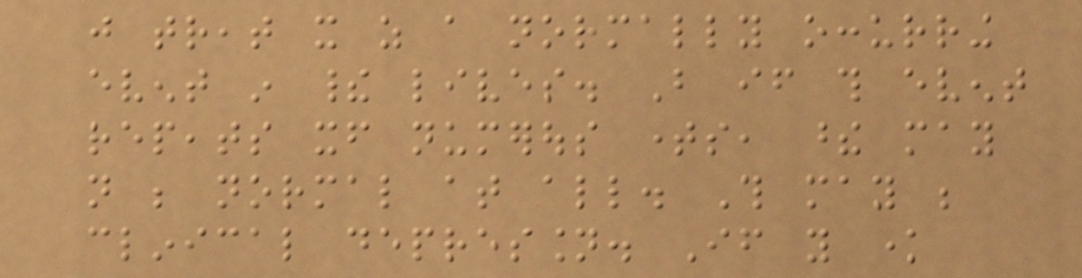just treat it as a normally occurring
event in their lives. But if this event
repeats itself numerous times, these may
not be normal at all. This may be
clinical depression. If you know
